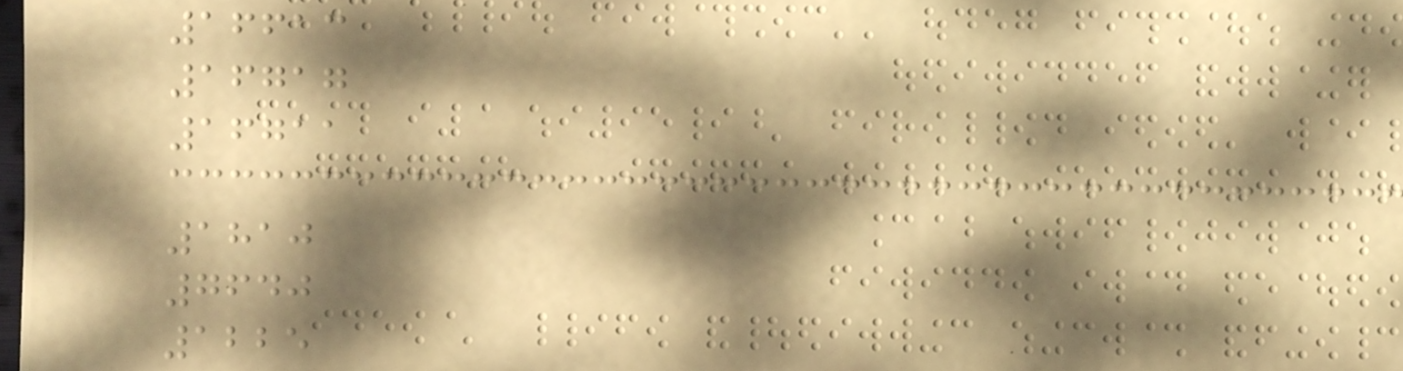16613
16717
16711
1810
7640
1225
